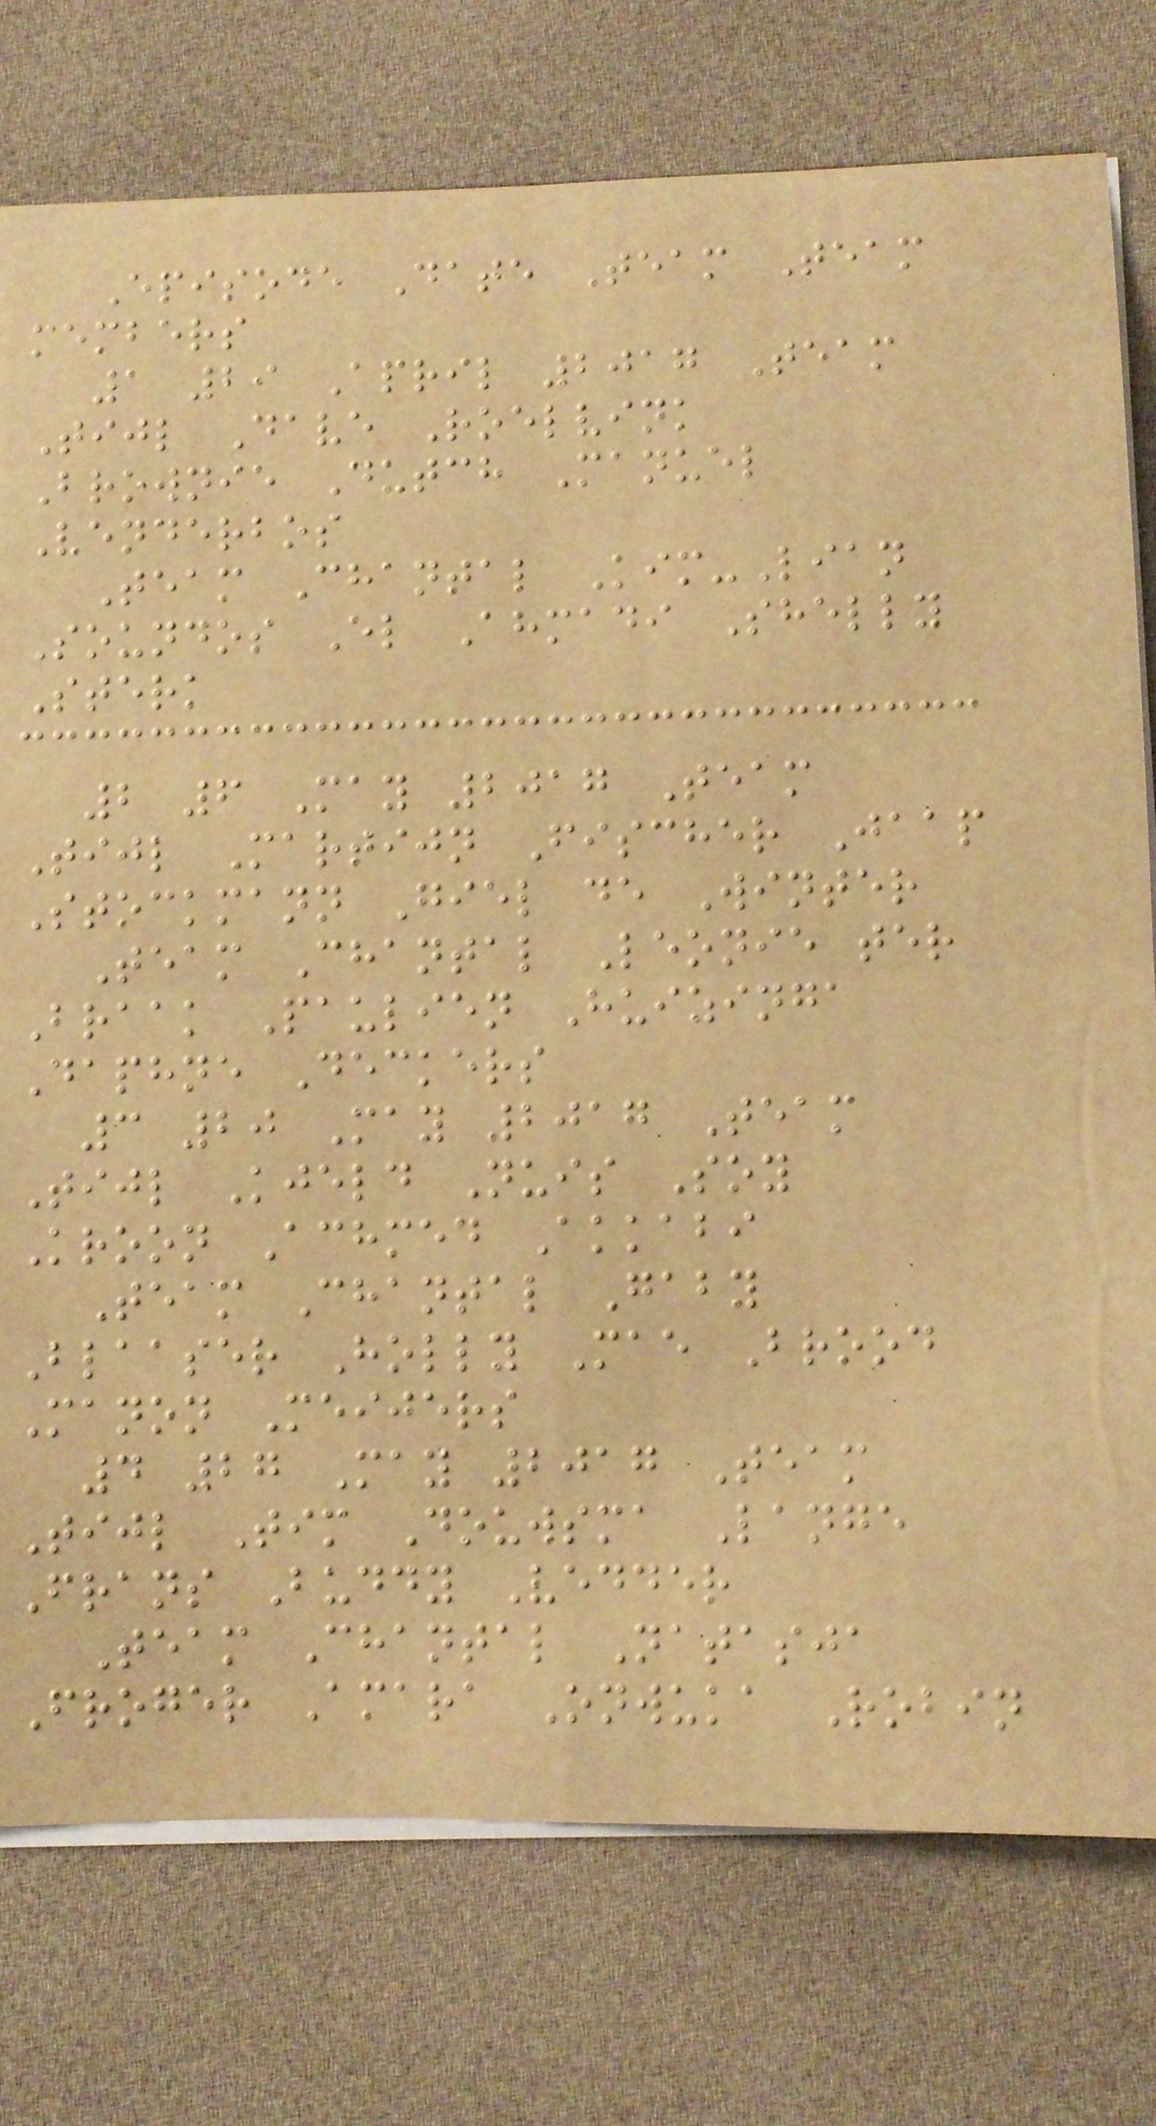Episode Date Team Team
members
1 29 April 2017 Team
Tijl Dave Roelvink
Brownie Dutch Manuel
Venderbos
Team Chantal Kim-Lian
Soundos El Ahmadi Shelly
Sterk
2 6 May 2017 Team
Tijl Martijn Fischer Jaap
Stockmann Giel de Winter
Team Chantal Leonie ter
Braak Paulien Huizinga
Daphne Deckers
3 20 May 2017 Team
Tijl Kjeld Nuis Soy
Kroon Achmed Akkabi
Team Chantal Gaby
Blaaser Holly Mae Brood
Manon Meijers
4 27 May 2017 Team
Tijl Tim Douwsma Lange
Frans Buddy Vedder
Team Chantal Natasja
Froger Amara Onwuka Robin
